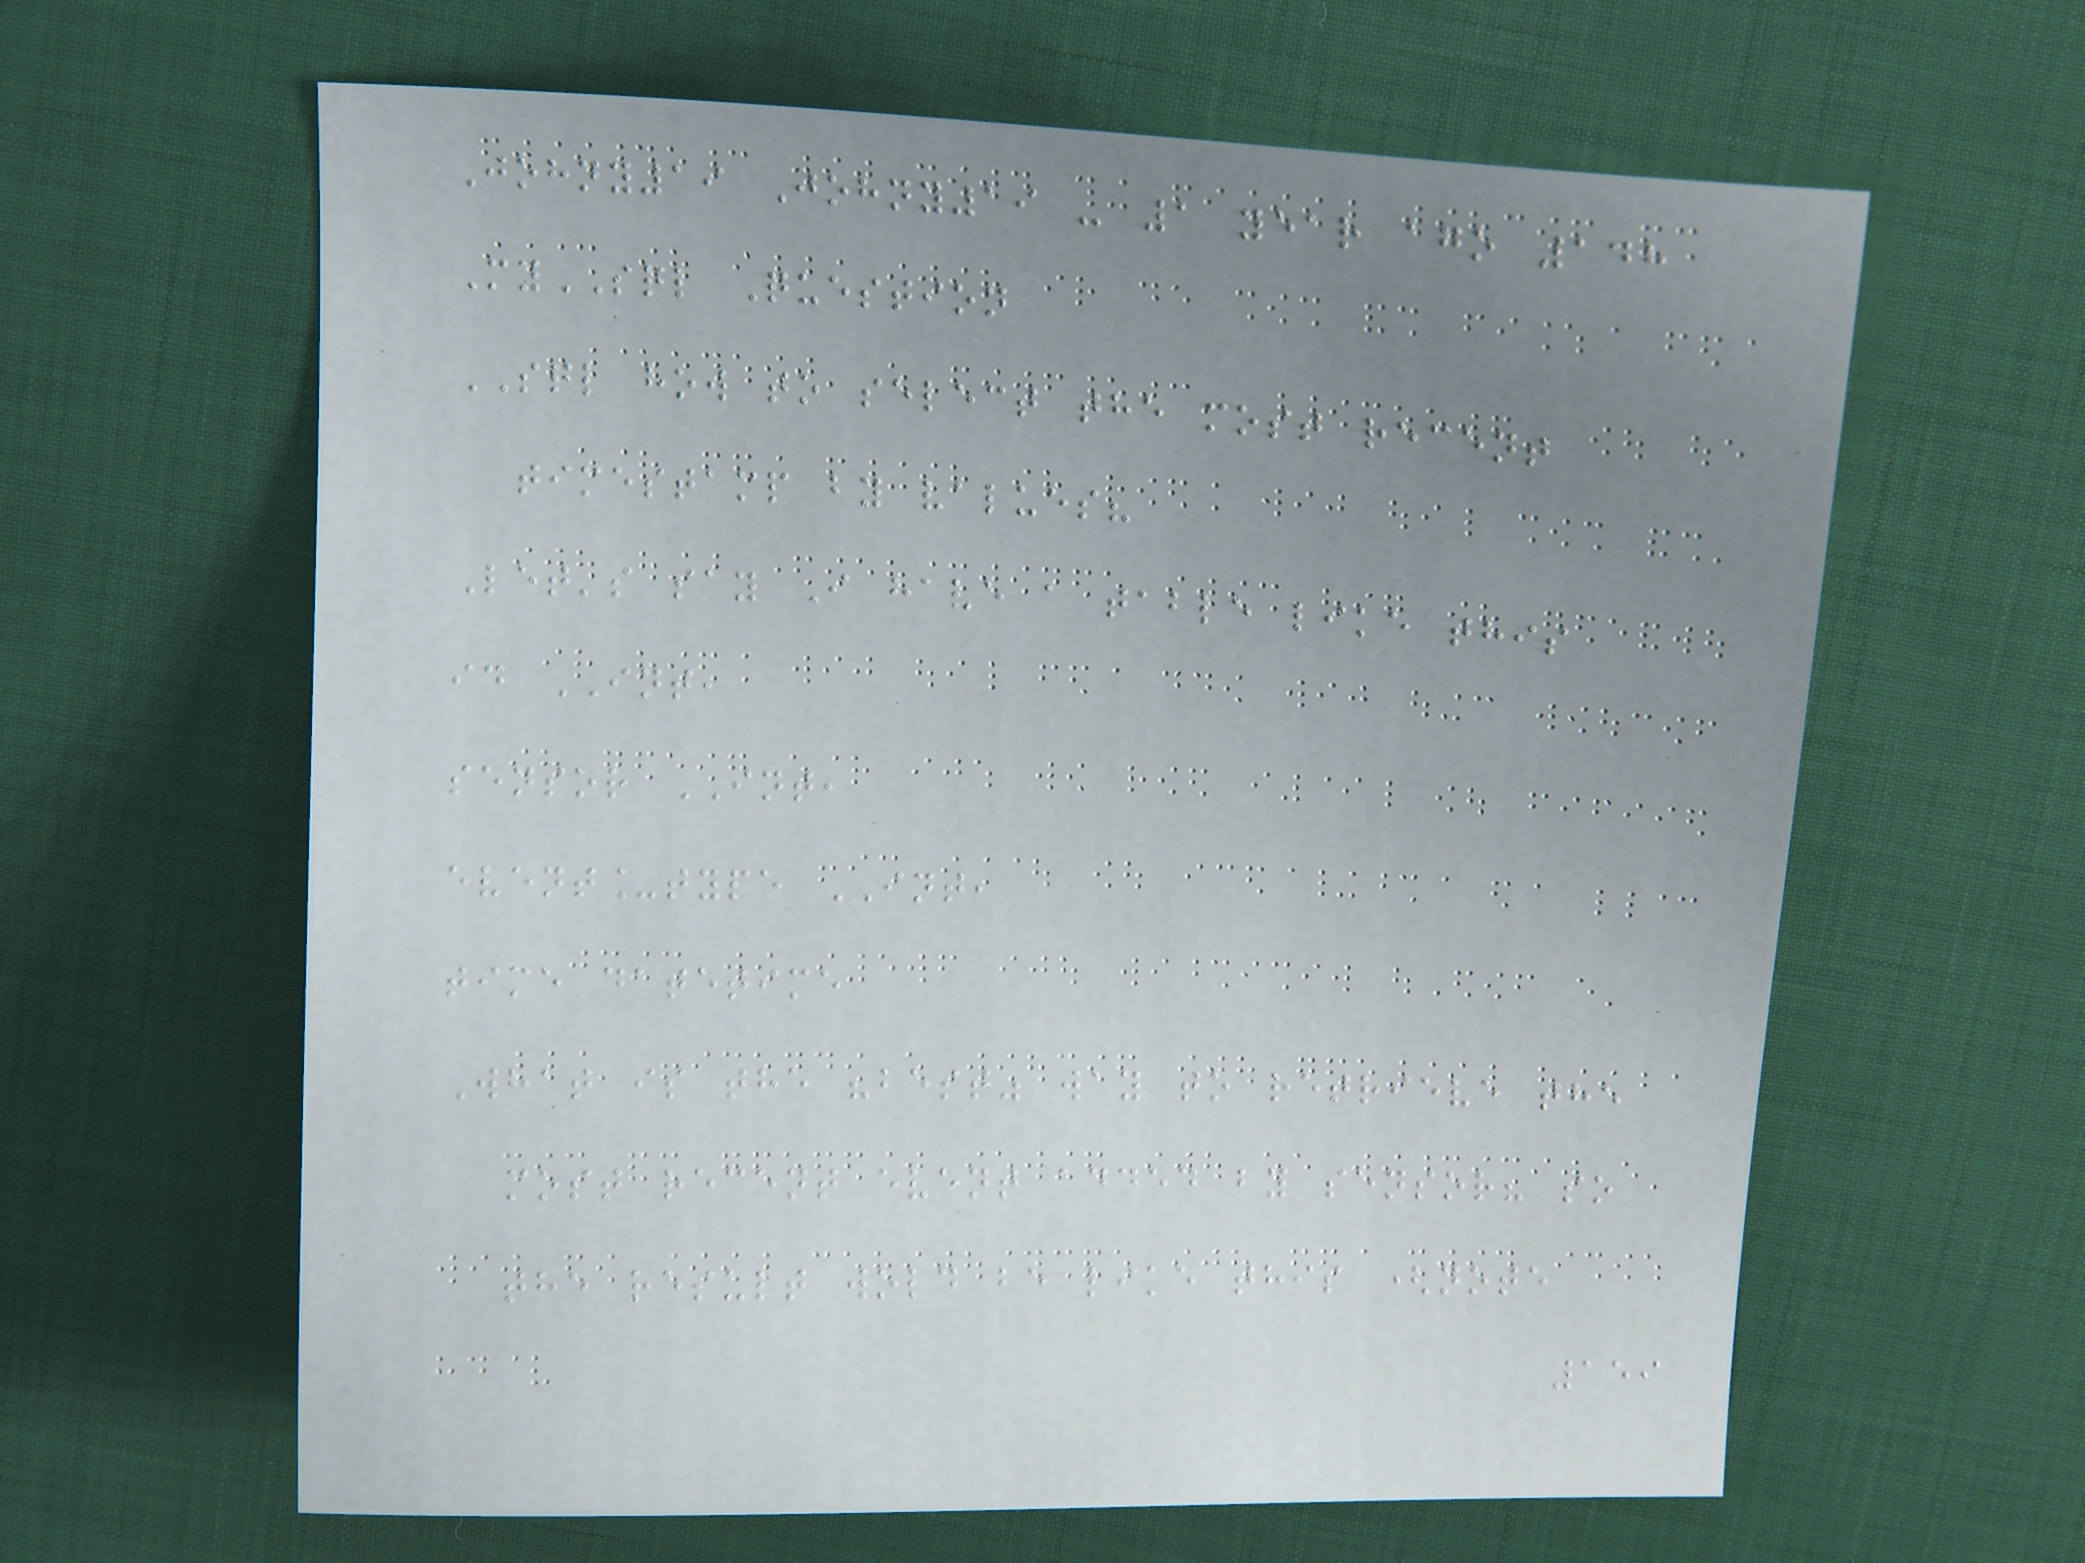Johny19 Johny19 - 1 year ago 148
MySQL Question
SQL how to select the most recent
timestamp by values?
Let's say I have a table like this
id INT,
sensor INT,
event_type INT,
time datetime
What is the "best" way to retrieve the
most recent event added by sensor? so
the result wold be like this (note
159
